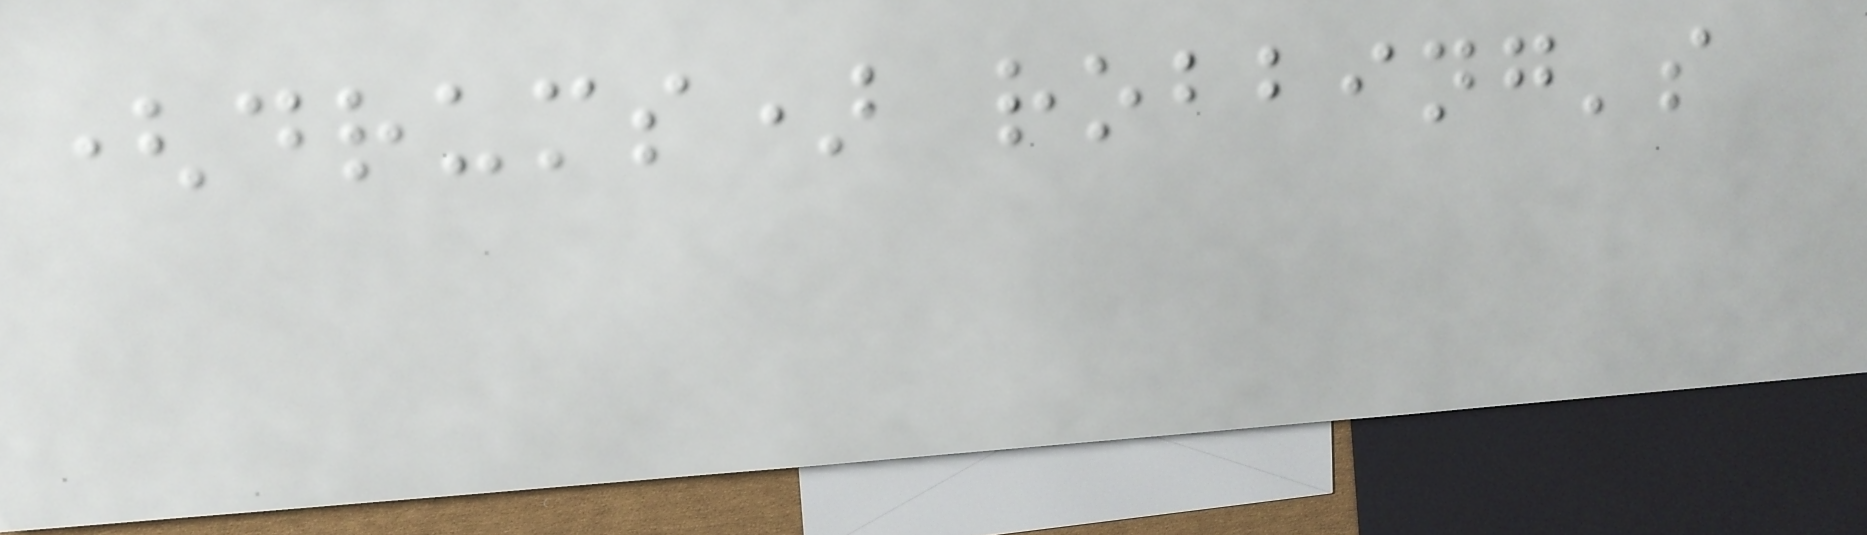(drums) robbing's
